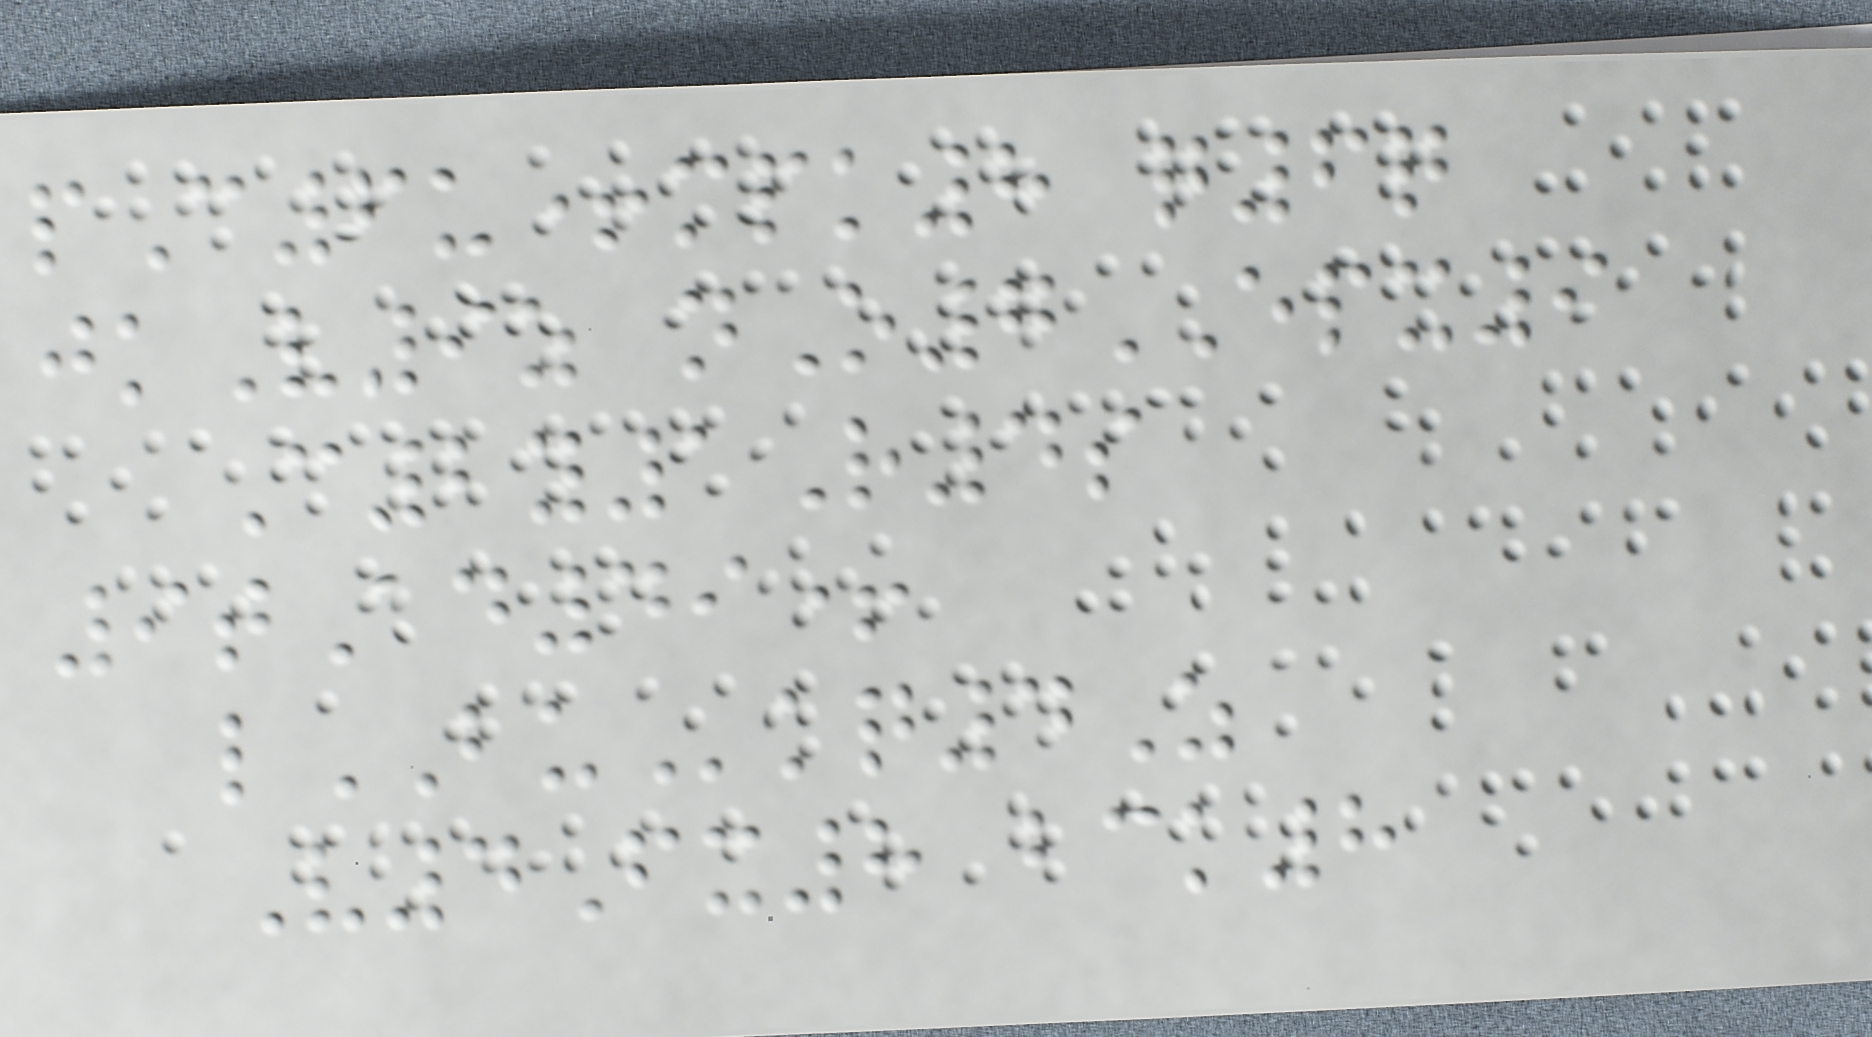pC6u+mpk8 q6q
jkV9z nO7EPX9
C2y1R4s
9tAd49+
lBUkq4Z
V4Fx8 bck8
